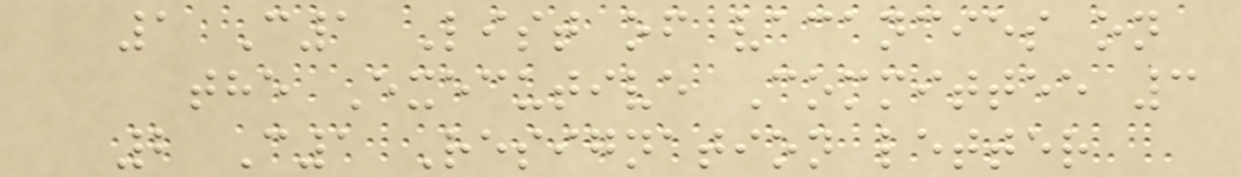1 C1 List of vacancies on
the Executive Committee 3
2 C1 Resignation letter
